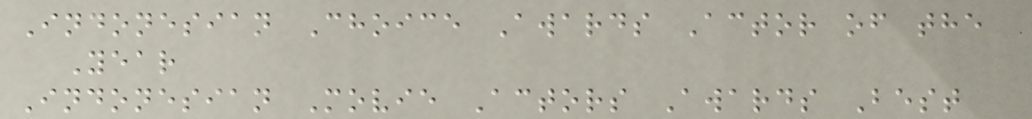Indonesian Choice Awards Actor of the
Year
Indonesian Movie Actors Awards Best
